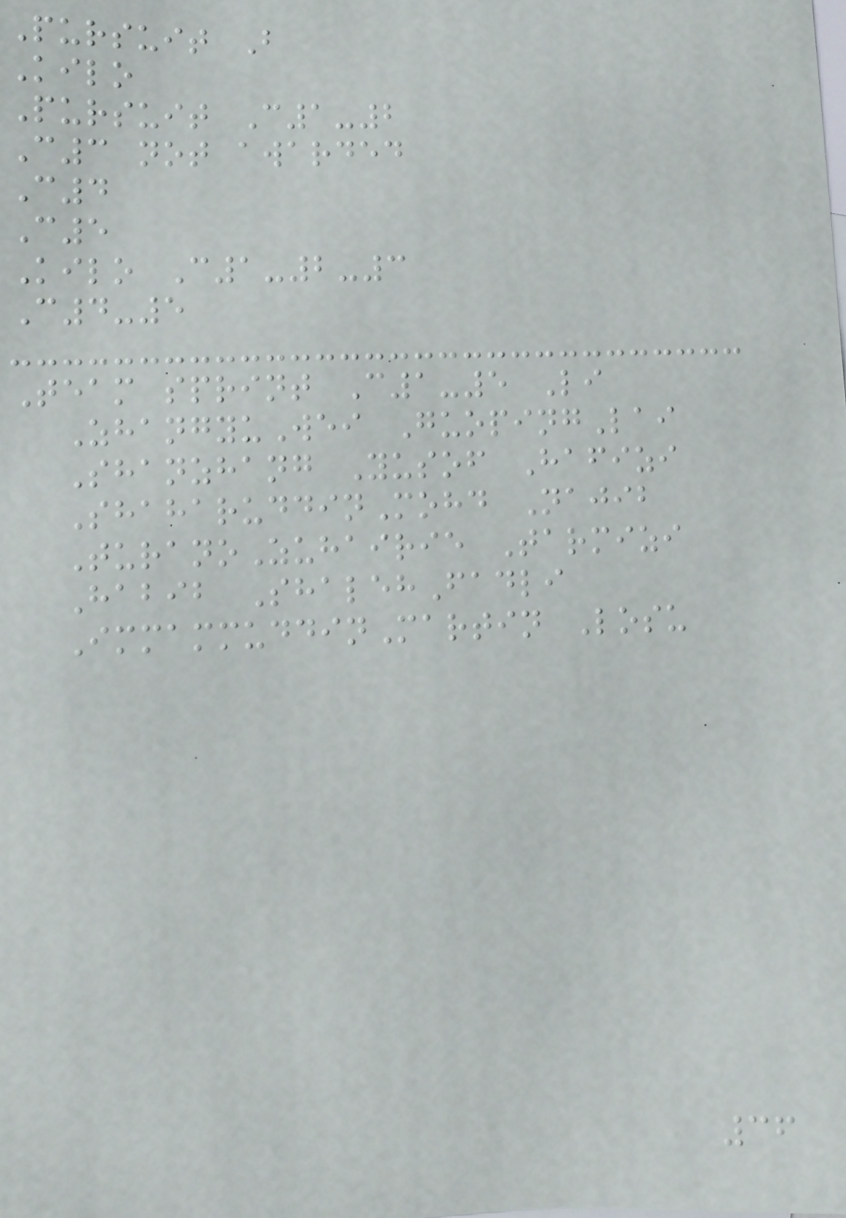Pursuit B
Kilo
Pursuit C1-2
C3 not awarded
C4
C5
Kilo C1-2-3
C4-5
Team sprint C1-5 Li
ZhangyuWei GuopingLai
Shanzhang Yusof Hafizi
ShaharuddinMohd Najib
TuranoZuhairie Tarmizi
Habib ShalehFadli
ImmammuddinMartin Losu
36
